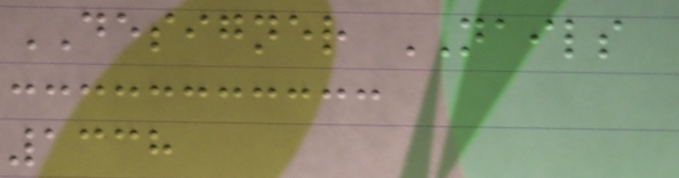DESIGNER NAILS
1338
